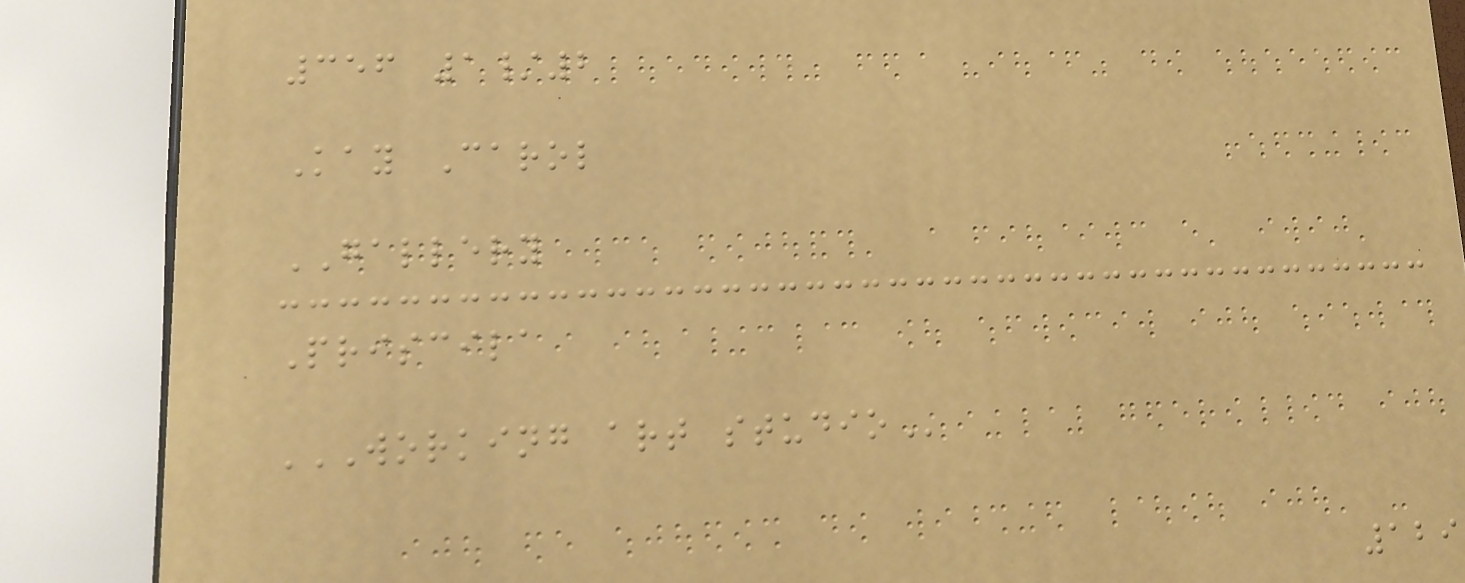356 1/2
Kay Carol
GALLERY
Priscila
WORKING ART STUDIO
129
